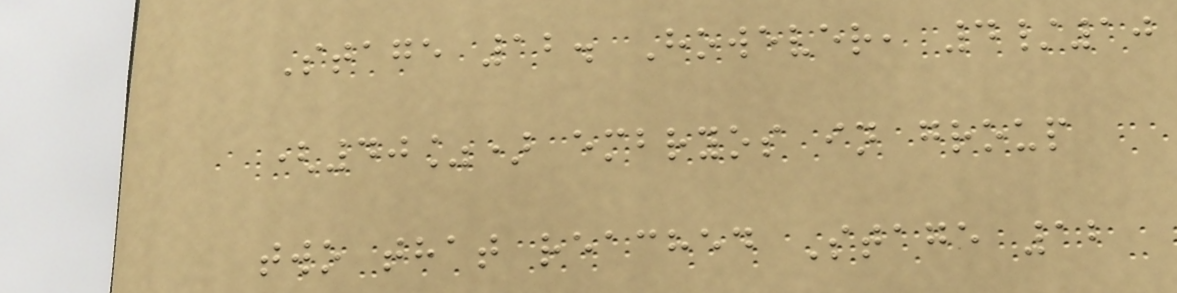Stage 12. However, 4/10
(40%) embryos in group
two that reached Stage 12
